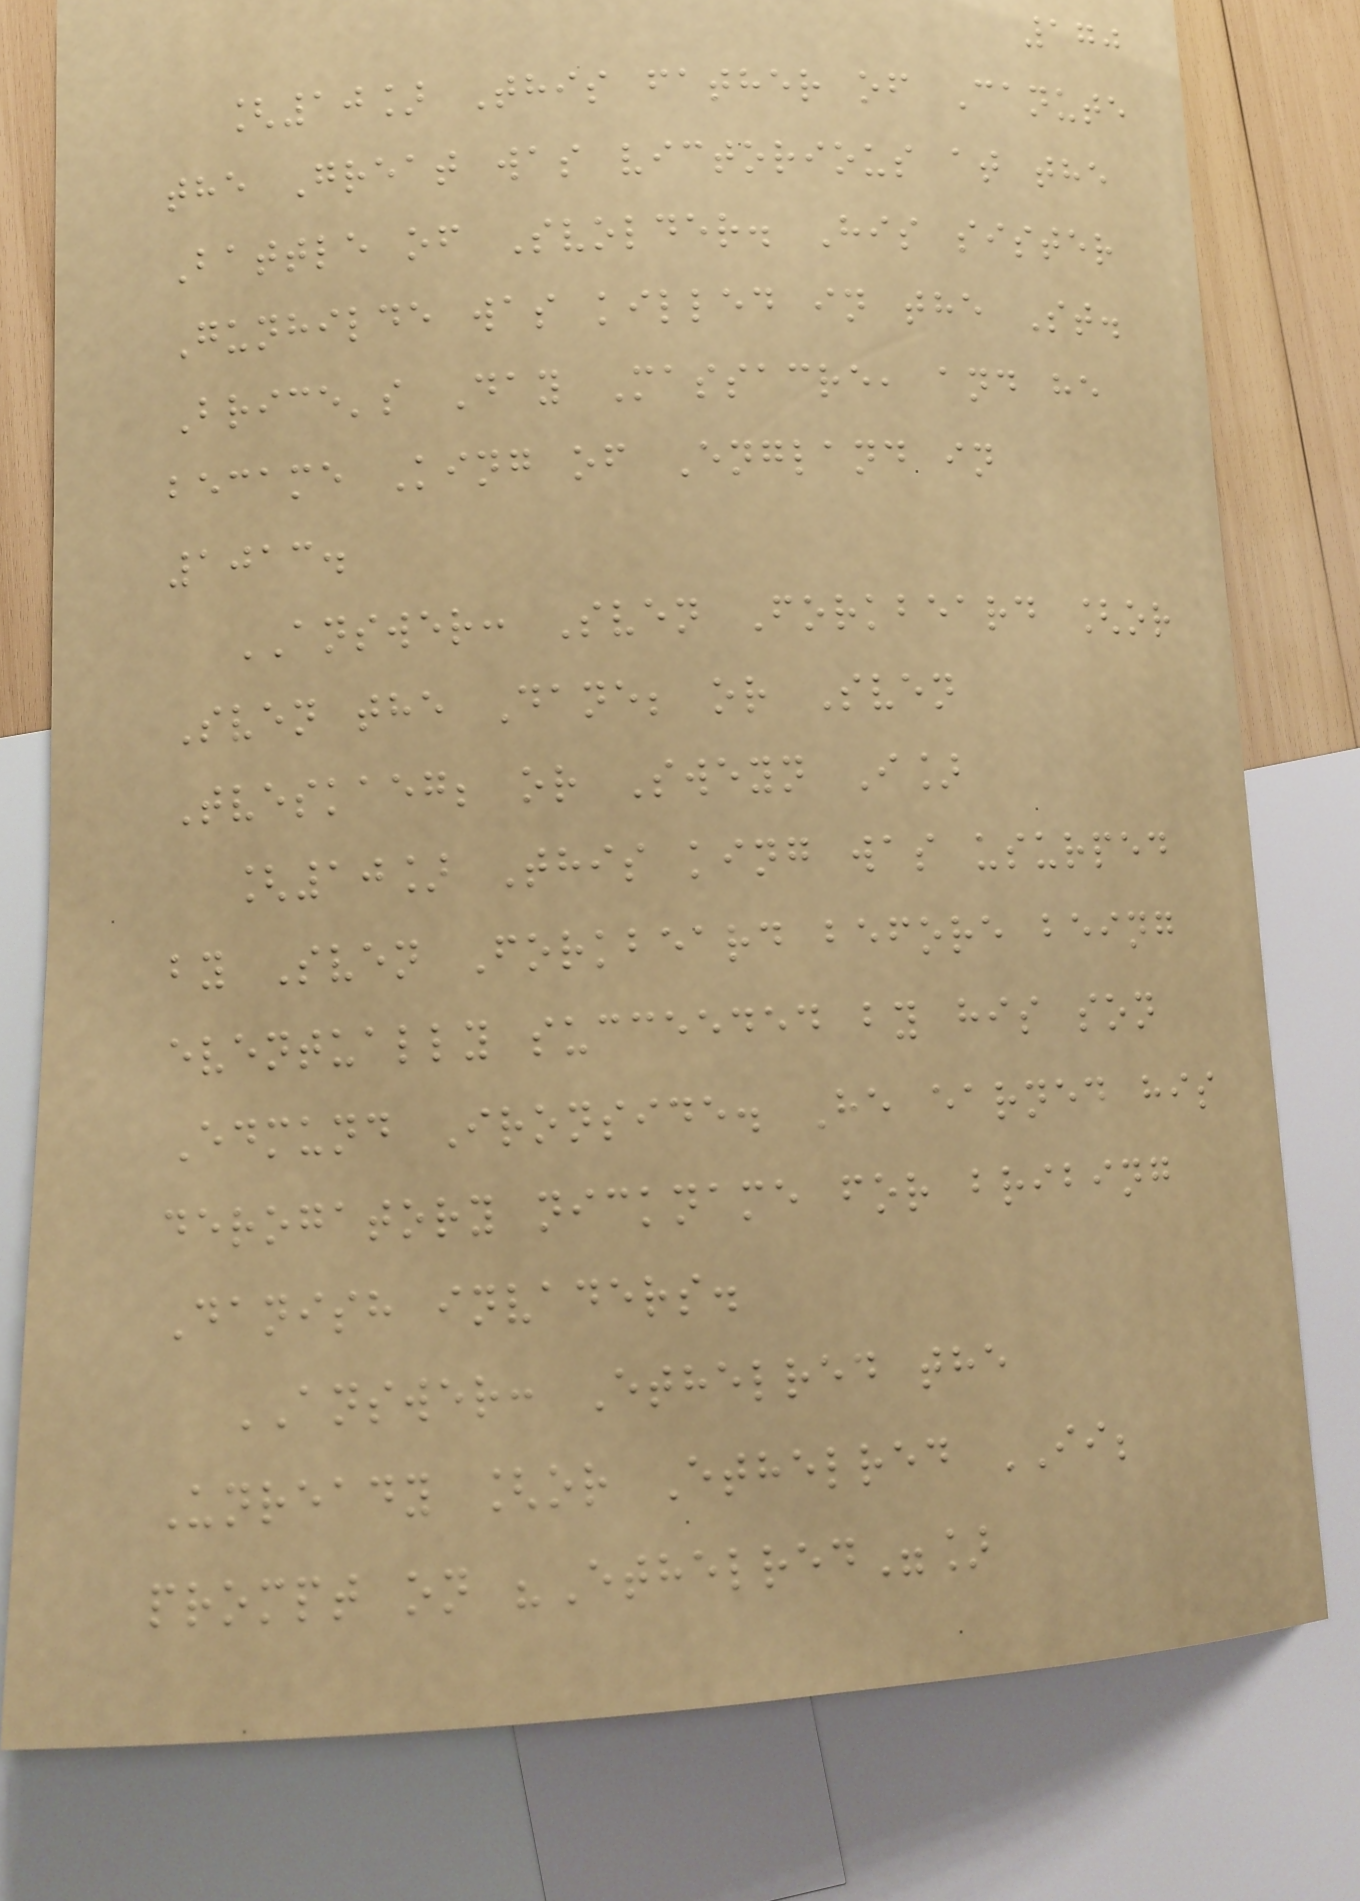170
[10] This father of Canute
the Great was victorious at the
Battle of Svolder. His sister
Gunhilde was killed in the St.
Brice's Day Massacre, and he
became King of England in
1013.
ANSWER: Sven Forkbeard [or
Sven the Dane; or Sven
Tveskaeg; or Sweyn I]
[10] This king was usurped
by Sven Forkbeard before being
eventually succeeded by his son
Edmund Ironside. He earned his
derogatory nickname for bribing
Danish invaders.
ANSWER: Ethelred the
Unready [or Ethelred II;
prompt on "Ethelred"]
